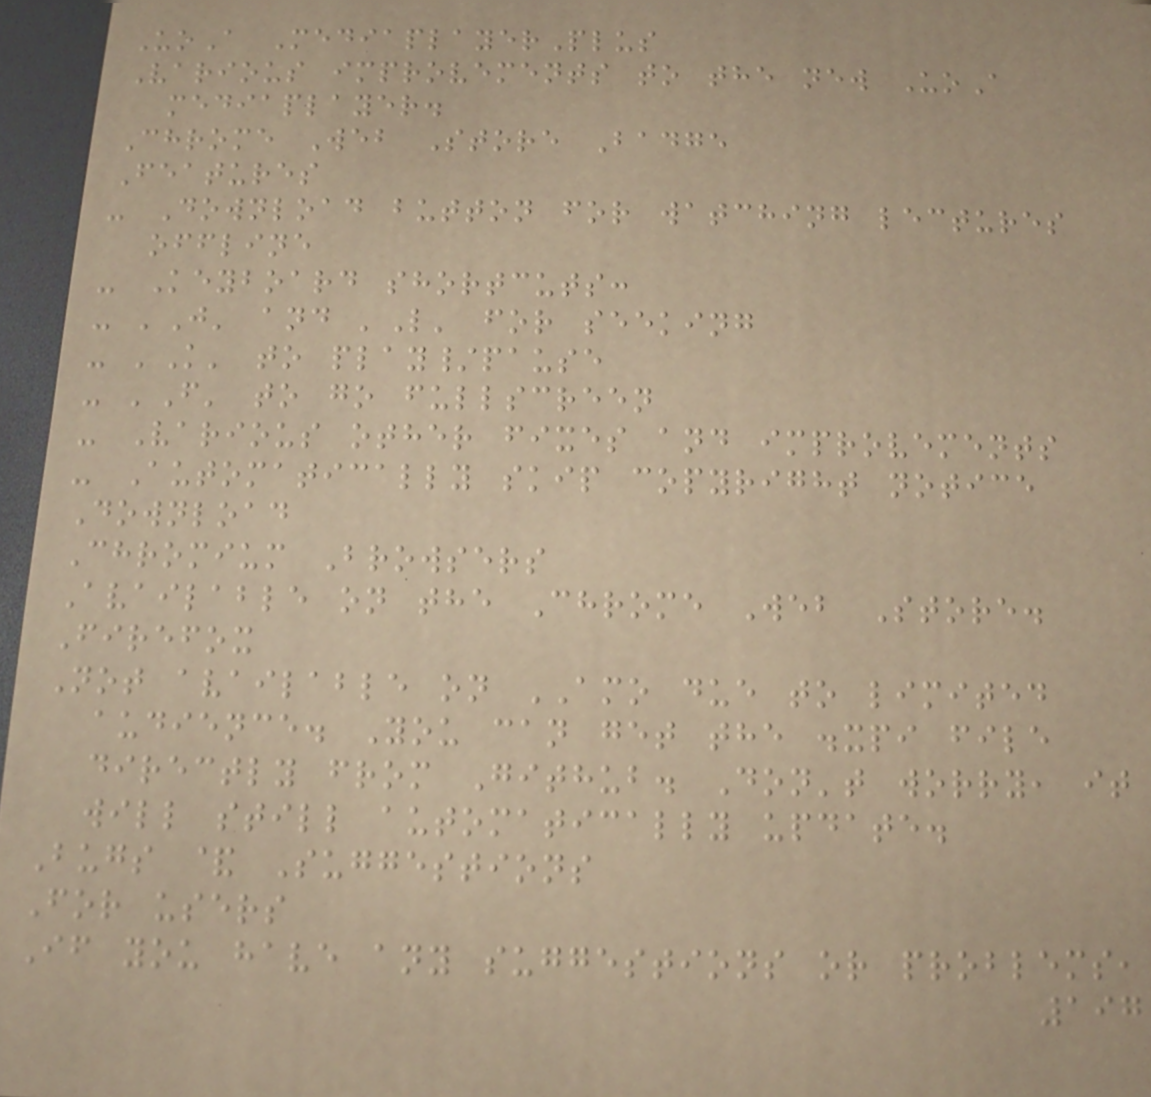UoA MediaplayerPlus
Various improvements to the new UoA
mediaplayer.
Chrome Web Store Badge
Features
- Download button for watching lectures
offline
- Keyboard shortcuts:
- 'J' and 'L' for seeking
- 'K' to play/pause
- 'F' to go fullscreen
- Various other fixes and improvements
- Automatically skip copyright notice
Download
Chromium Browsers
Available on the Chrome Web Store.
Firefox
Not available on AMO due to limited
audience. You can get the .xpi file
directly from Github. Don't worry, it
will still automatically update.
Bugs & Suggestions
For users
If you have any suggestions or problems,
197
